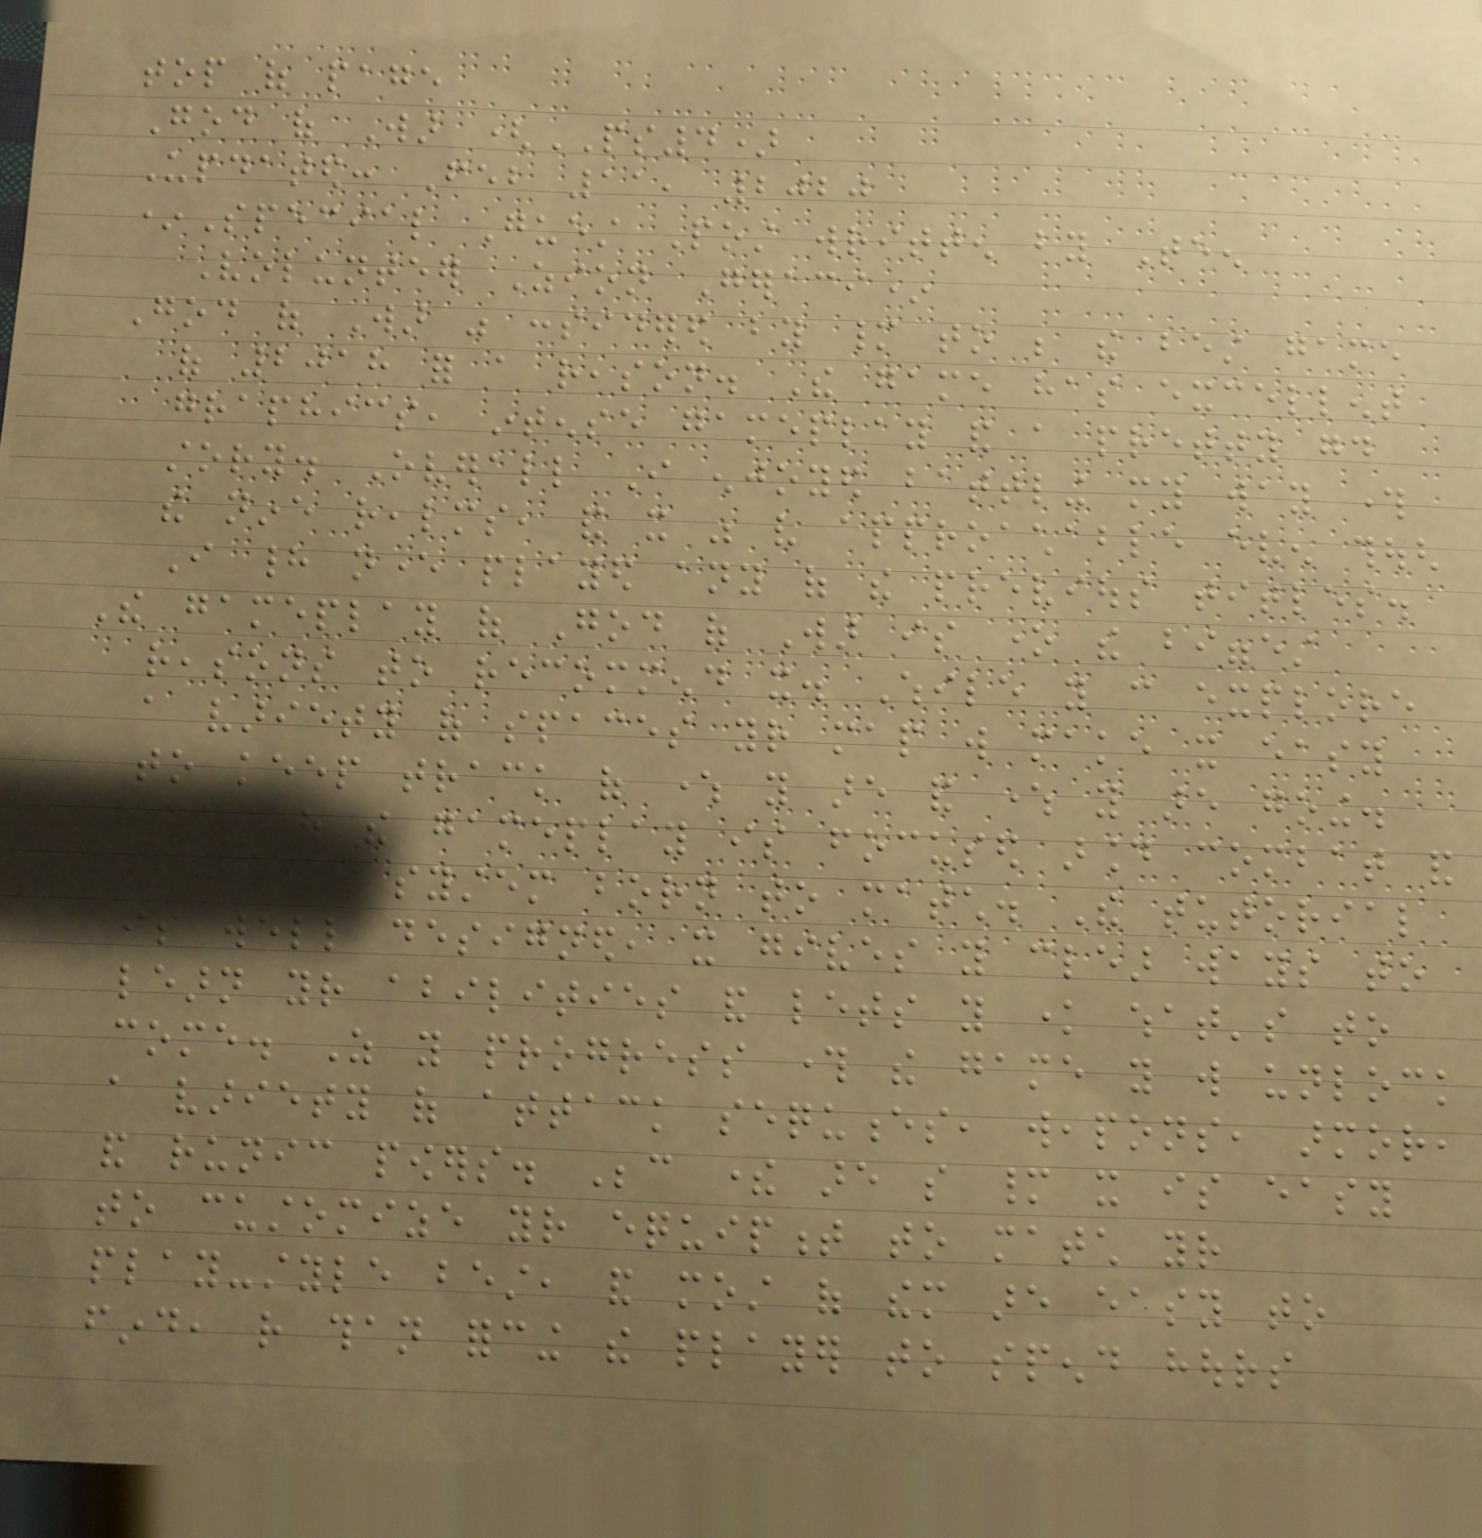top of page
God of War (PS4)
Updated: Feb 11, 2020
*Special Guest Post written by Teen
Volunteer Zion Geraci*
God of War was considered by many to be the best game
of 2018 for a reason. The game has excellent
graphics, intense gameplay and a pretty good
story. Overall I enjoyed battling my way through
the nine realms, and it was very approachable even though
I had never played any of the previous titles.
The gameplay of God of War is one the biggest
reasons to recommend it. While you can explore
a variety of spaces your map will make it easy
to keep track of where you are and where you are going.
Most of the gameplay is focused around combat and
it has a system born to match. The tutorial
is well designed, it gives you clear ways to
learn your abilities and lets you know what's to
come. As you progress through the game you will unlock
a variety of attack sequences, weapons, armor,
and runic powers. Because there are so many it is easy
to customize your equipment to match your
play-style best, and most of them are easy to
find, rather than forcing the player to spend hours
